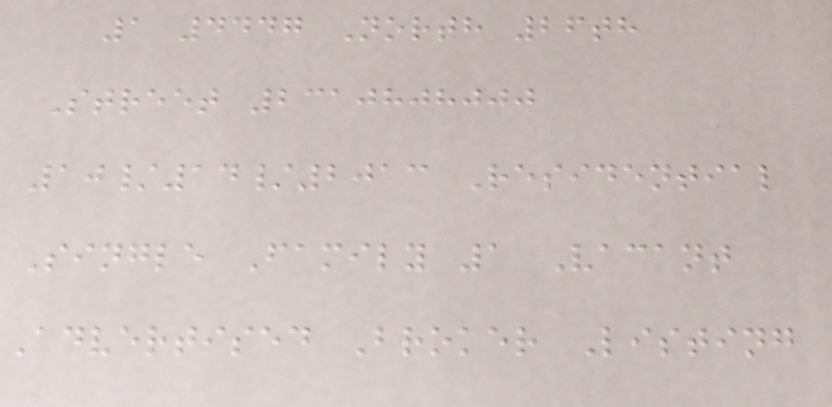1 4447 North 26th
Street 2310808000
10/14/2013 Residential
Single Family 1 Vacant
Advertised Broker Listing
